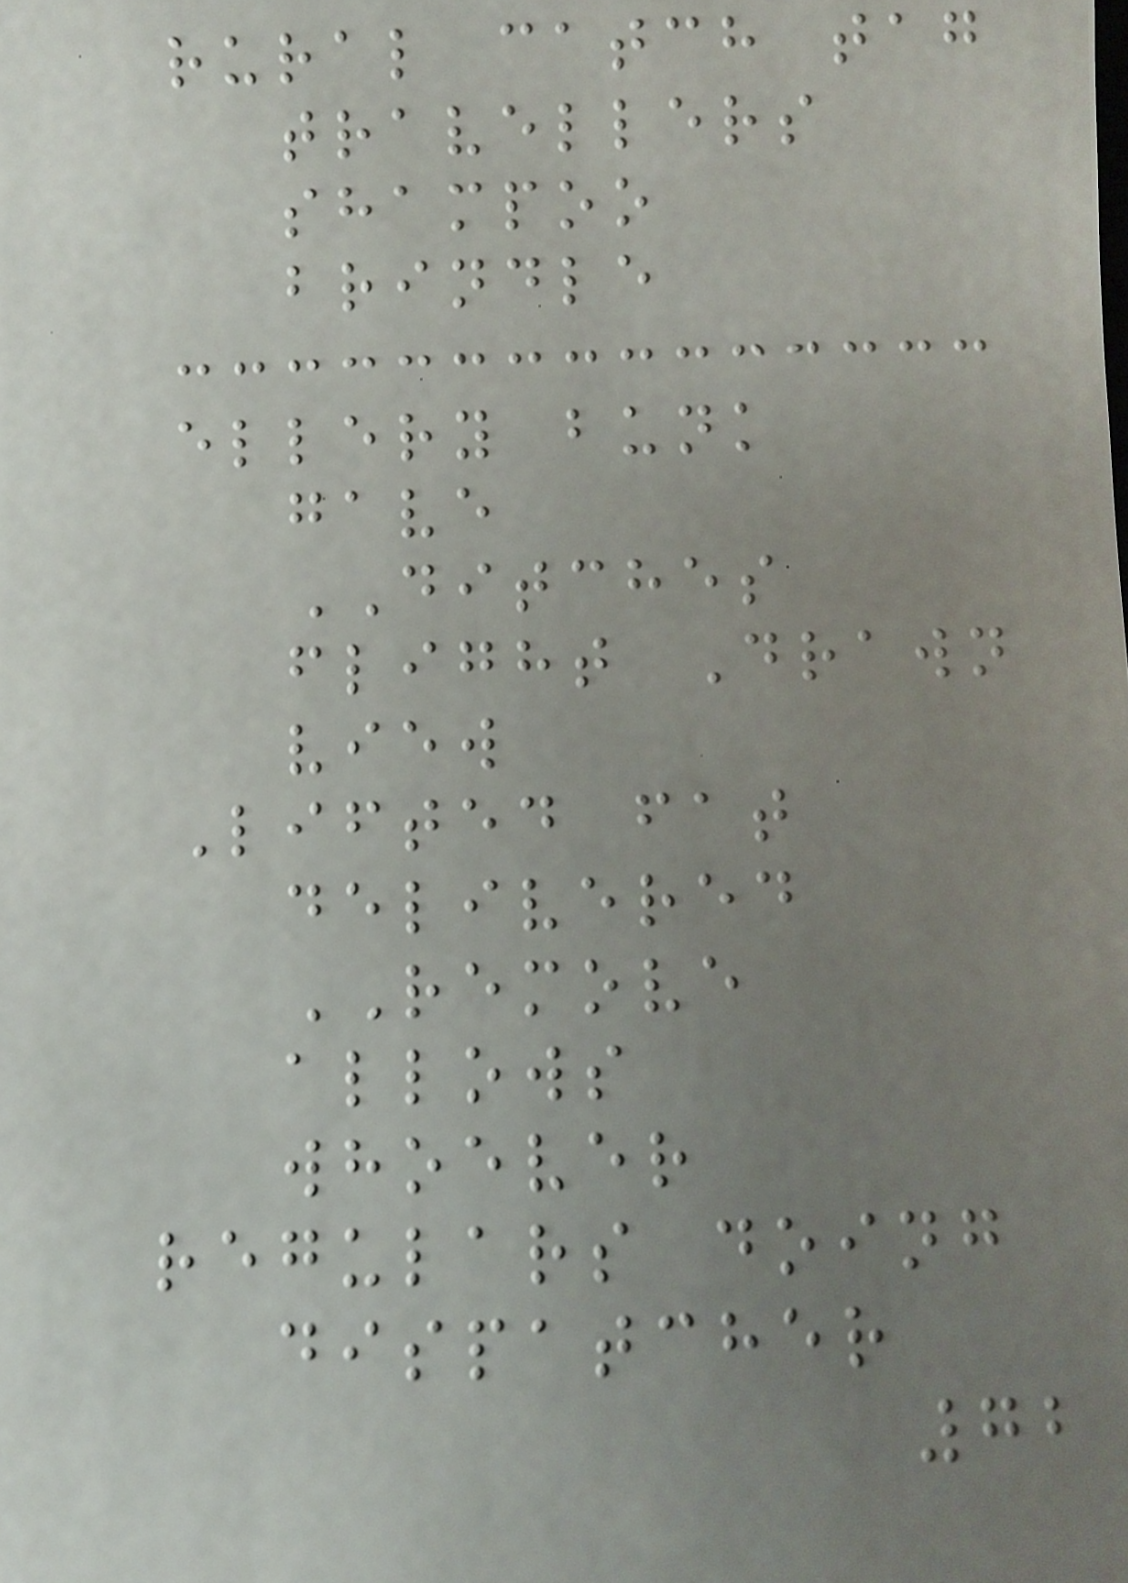rural catch tag
travellers
shampoo
brindle
ellery bunk
gave
DITCHES
flight Drawn
view
Lifted fat
delivered
REMOVE
allows
whoever
regulars doing
dispatcher
72
